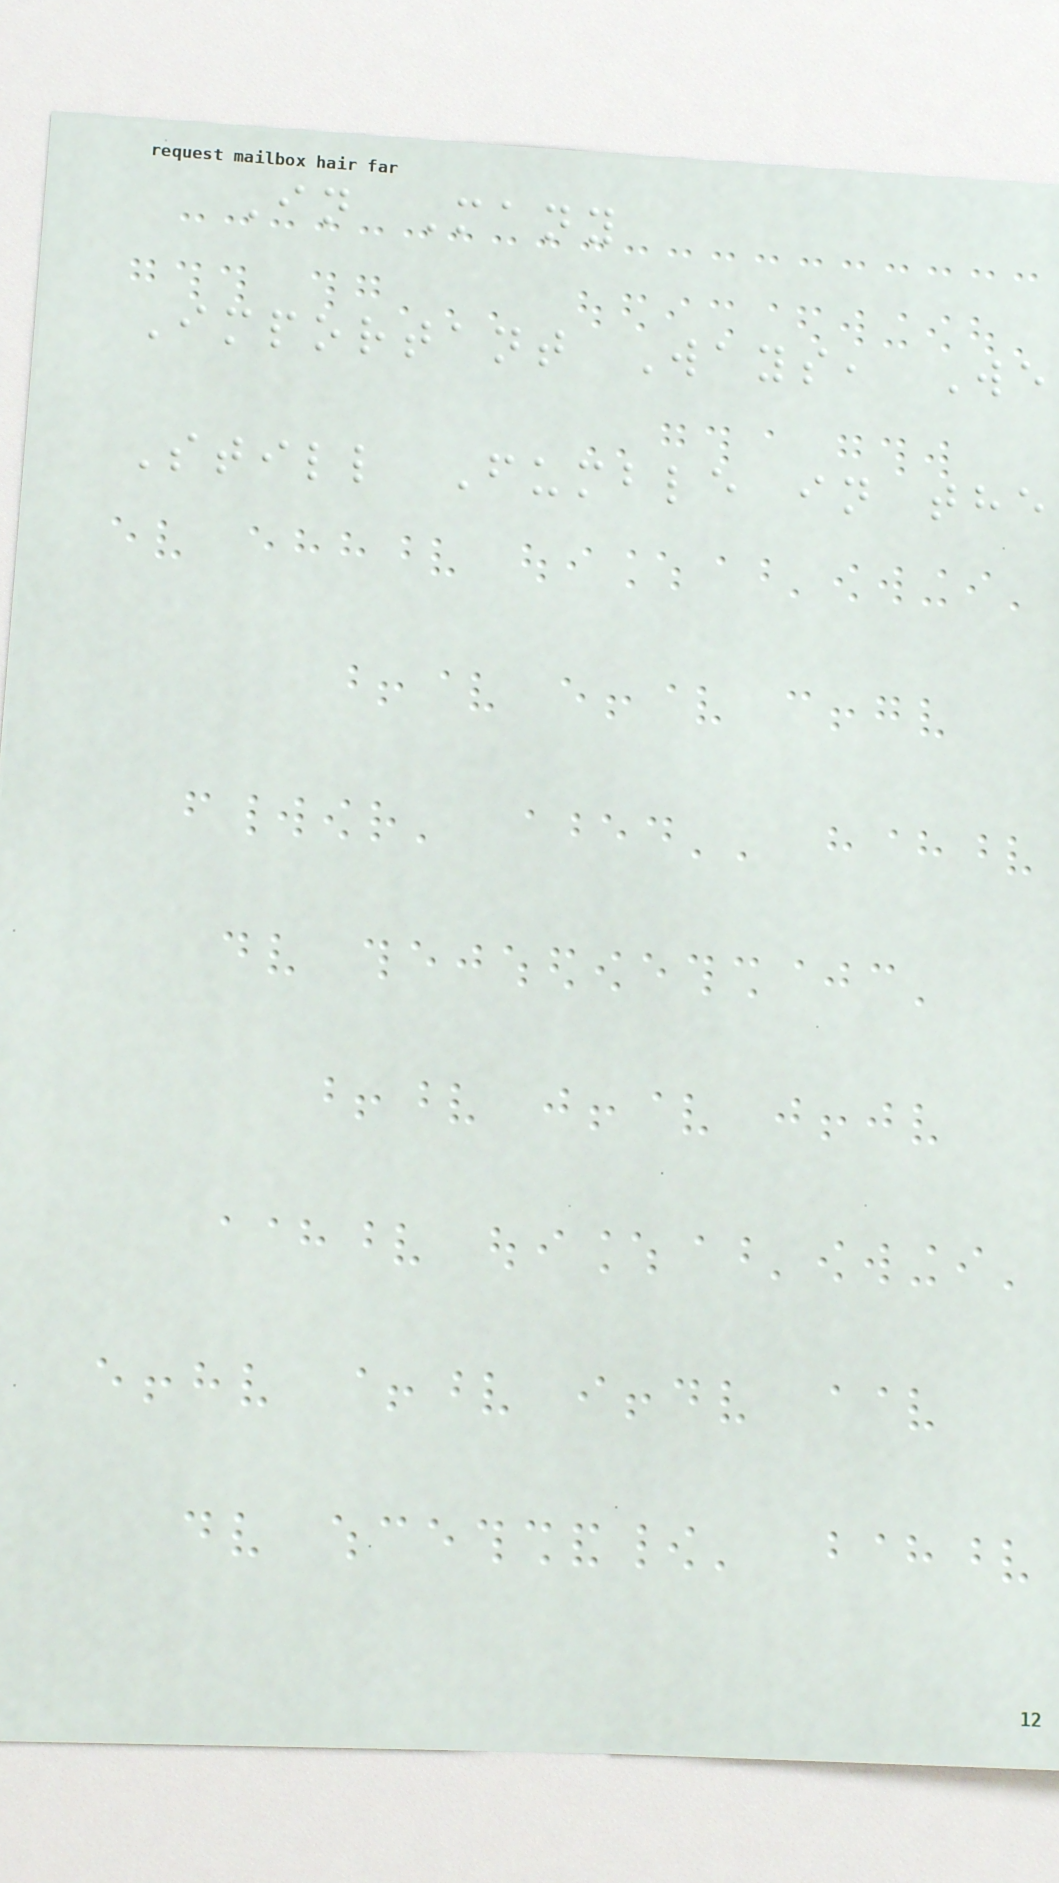In Many
Important Ways, We
Still Fumble in the
